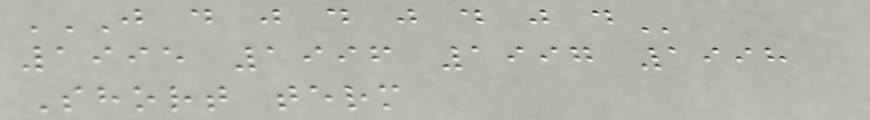J D J D J D J D
1995 1996 1997 1998
Short term
